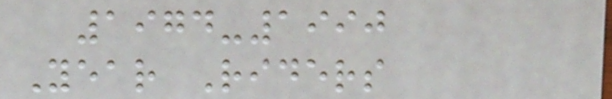1974-1990
Year Riders
